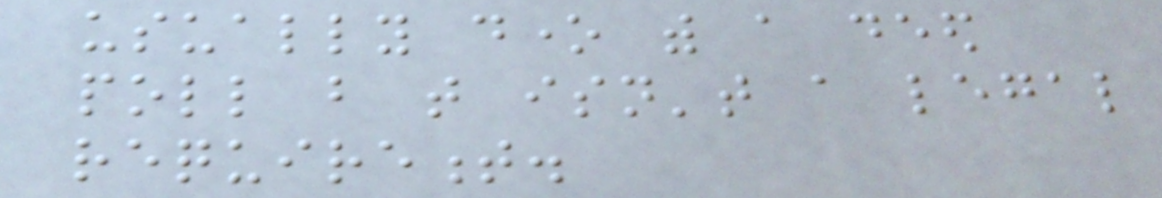usually done with a deed
poll but that isn't a legal
requirement.
